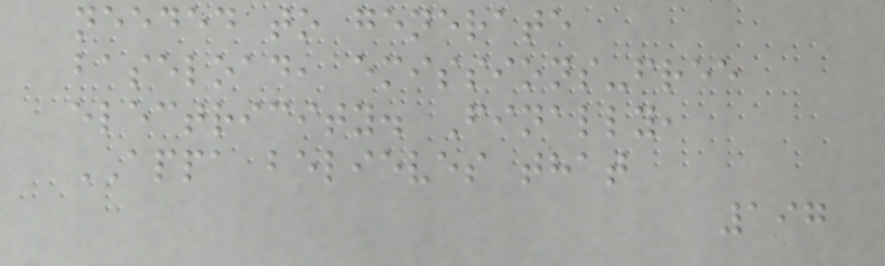needed to generate
baseload, emissions-free
electricity. Finally,
APPA believes that
197
